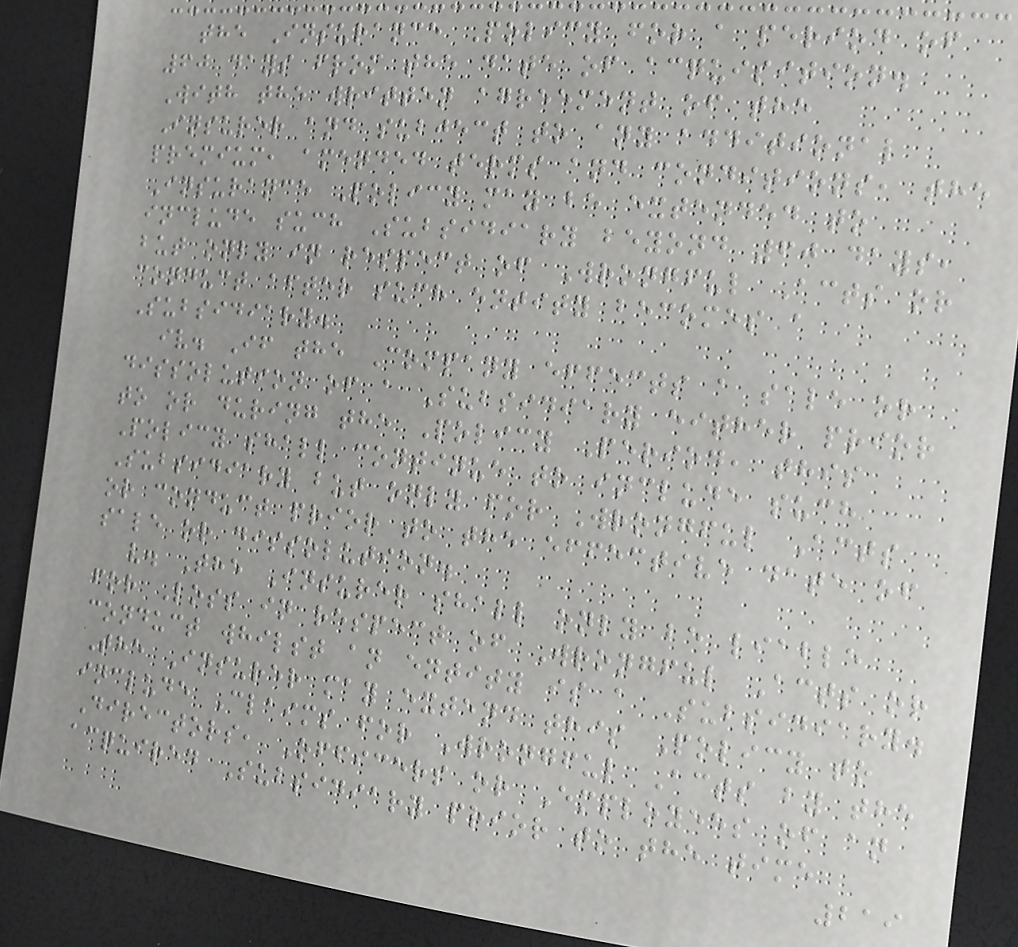the Insurance Policy for a period of
60 days from the date of acquisition.
With the written agreement of the
Insurer and subject to any additional
premium, amended terms and conditions, the
Insurance Policy may be extended to
include such Subsidiary beyond 60 days,
but only in respect of Wrongful Acts or
conduct after such entity becomes a
Subsidiary.
iv. If the Company effects a sale or
dissolution of a Subsidiary either prior
to or during the Policy Period, this
Policy shall continue to include such
Subsidiary but only for Wrongful Acts
or conduct prior to the effective date of
sale or dissolution.
v. The Insurer shall only be liable
for Loss in respect of Wrongful Acts or
conduct whilst an entity is a Subsidiary.
The Insurer may extend this Policy to
include Claims for Wrongful Acts by the
Directors, Officers or Employees of an
acquired Subsidiary prior to the time
219
